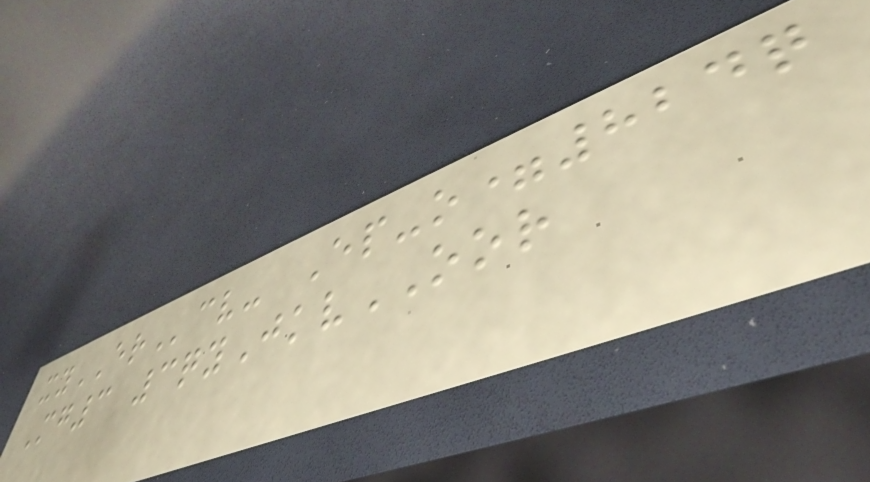xyERcv- Ep-o=824q
Mg3 3qyJkvOOR
